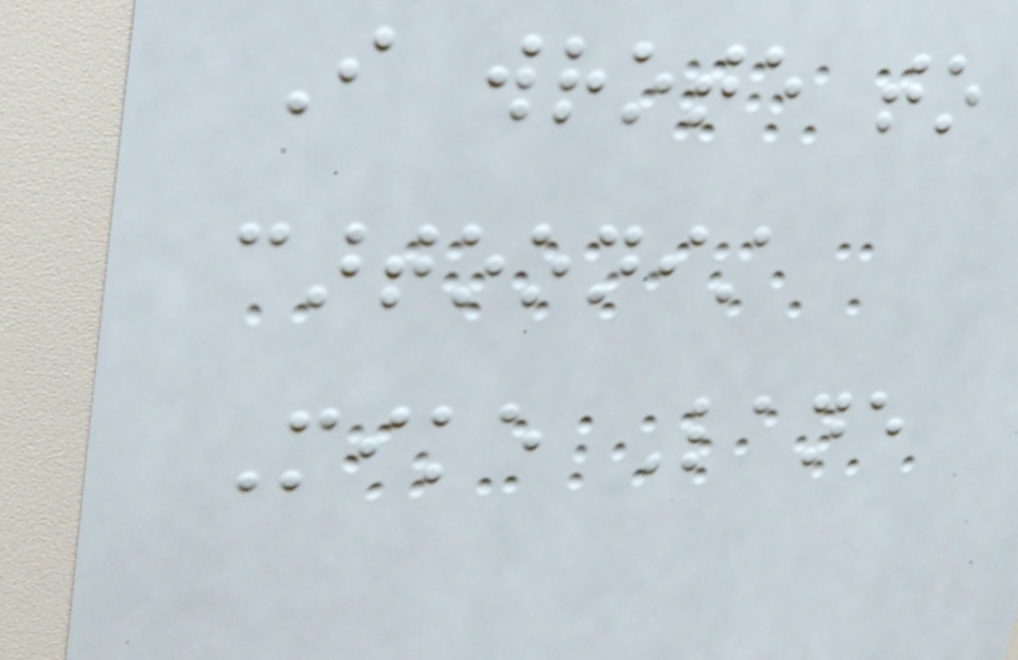I wrote to
cartoonist
Mike Lane
